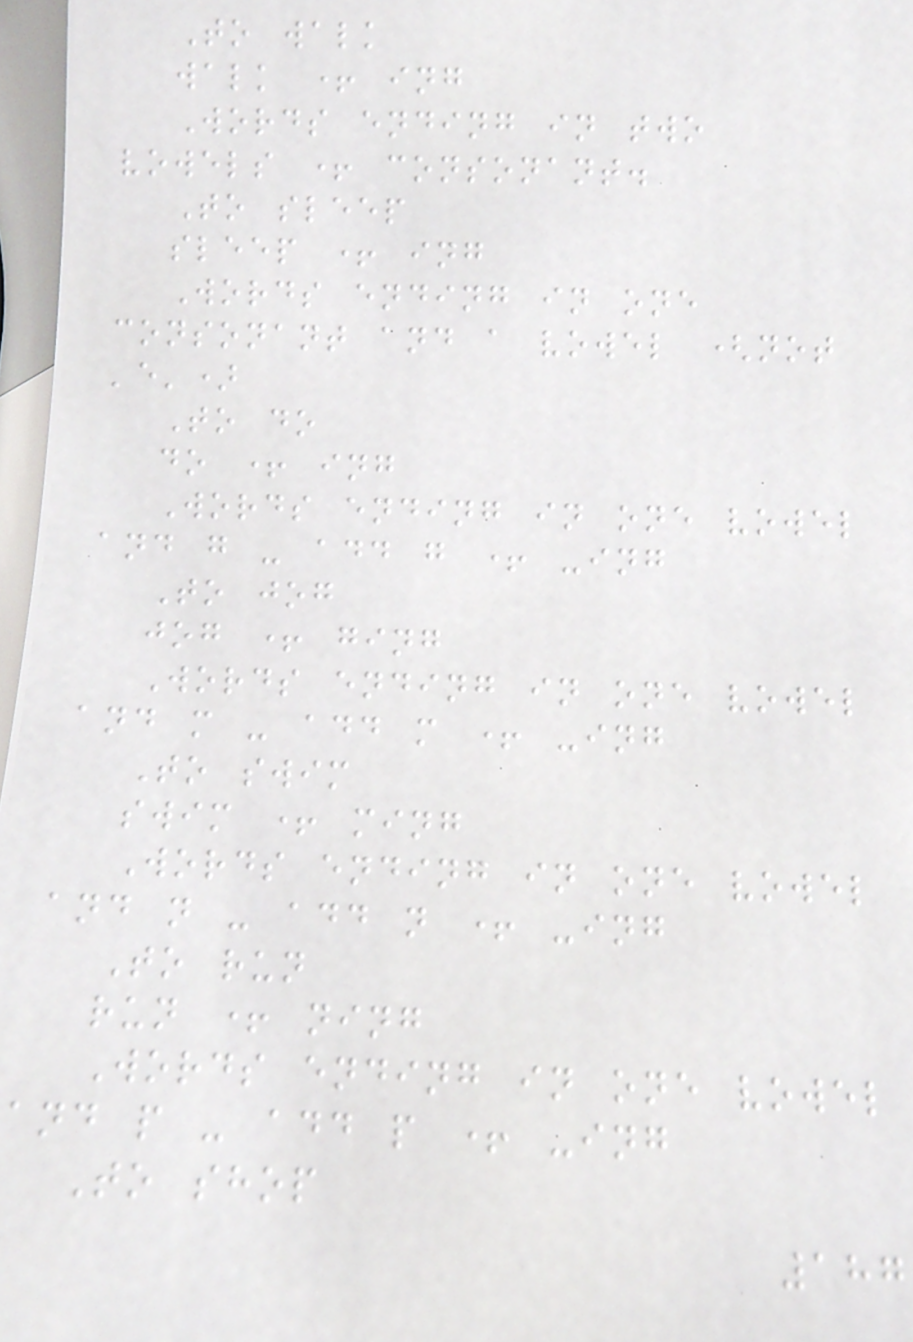To walk
walk + ing
Words ending in two
vowels + consonant.
To sleep
sleep + ing
Words ending in one
consonant and a vowel (not
'e')
To do
do + ing
Words ending in one vowel
and g - add g + -ing
To jog
jog + ging
Words ending in one vowel
and m - add m + -ing
To swim
swim + ming
Words ending in one vowel
and n - add n + -ing
To run
run + ning
Words ending in one vowel
and p - add p + -ing
To shop
187
